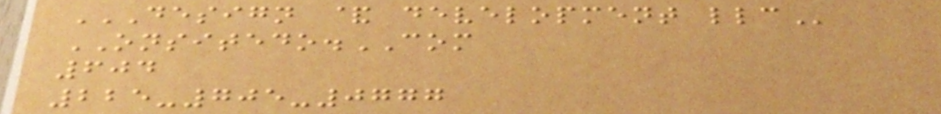DESIGN & DEVELOPMENT LLC
ONSITEDO.COM
604
225-705-0777
